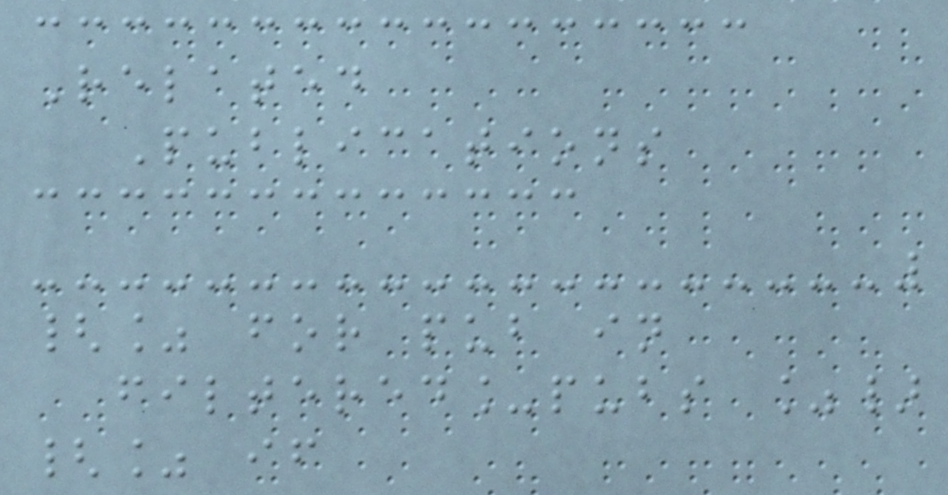Related
Publications
{% for pub in
filtered_pubs %}
{% if
